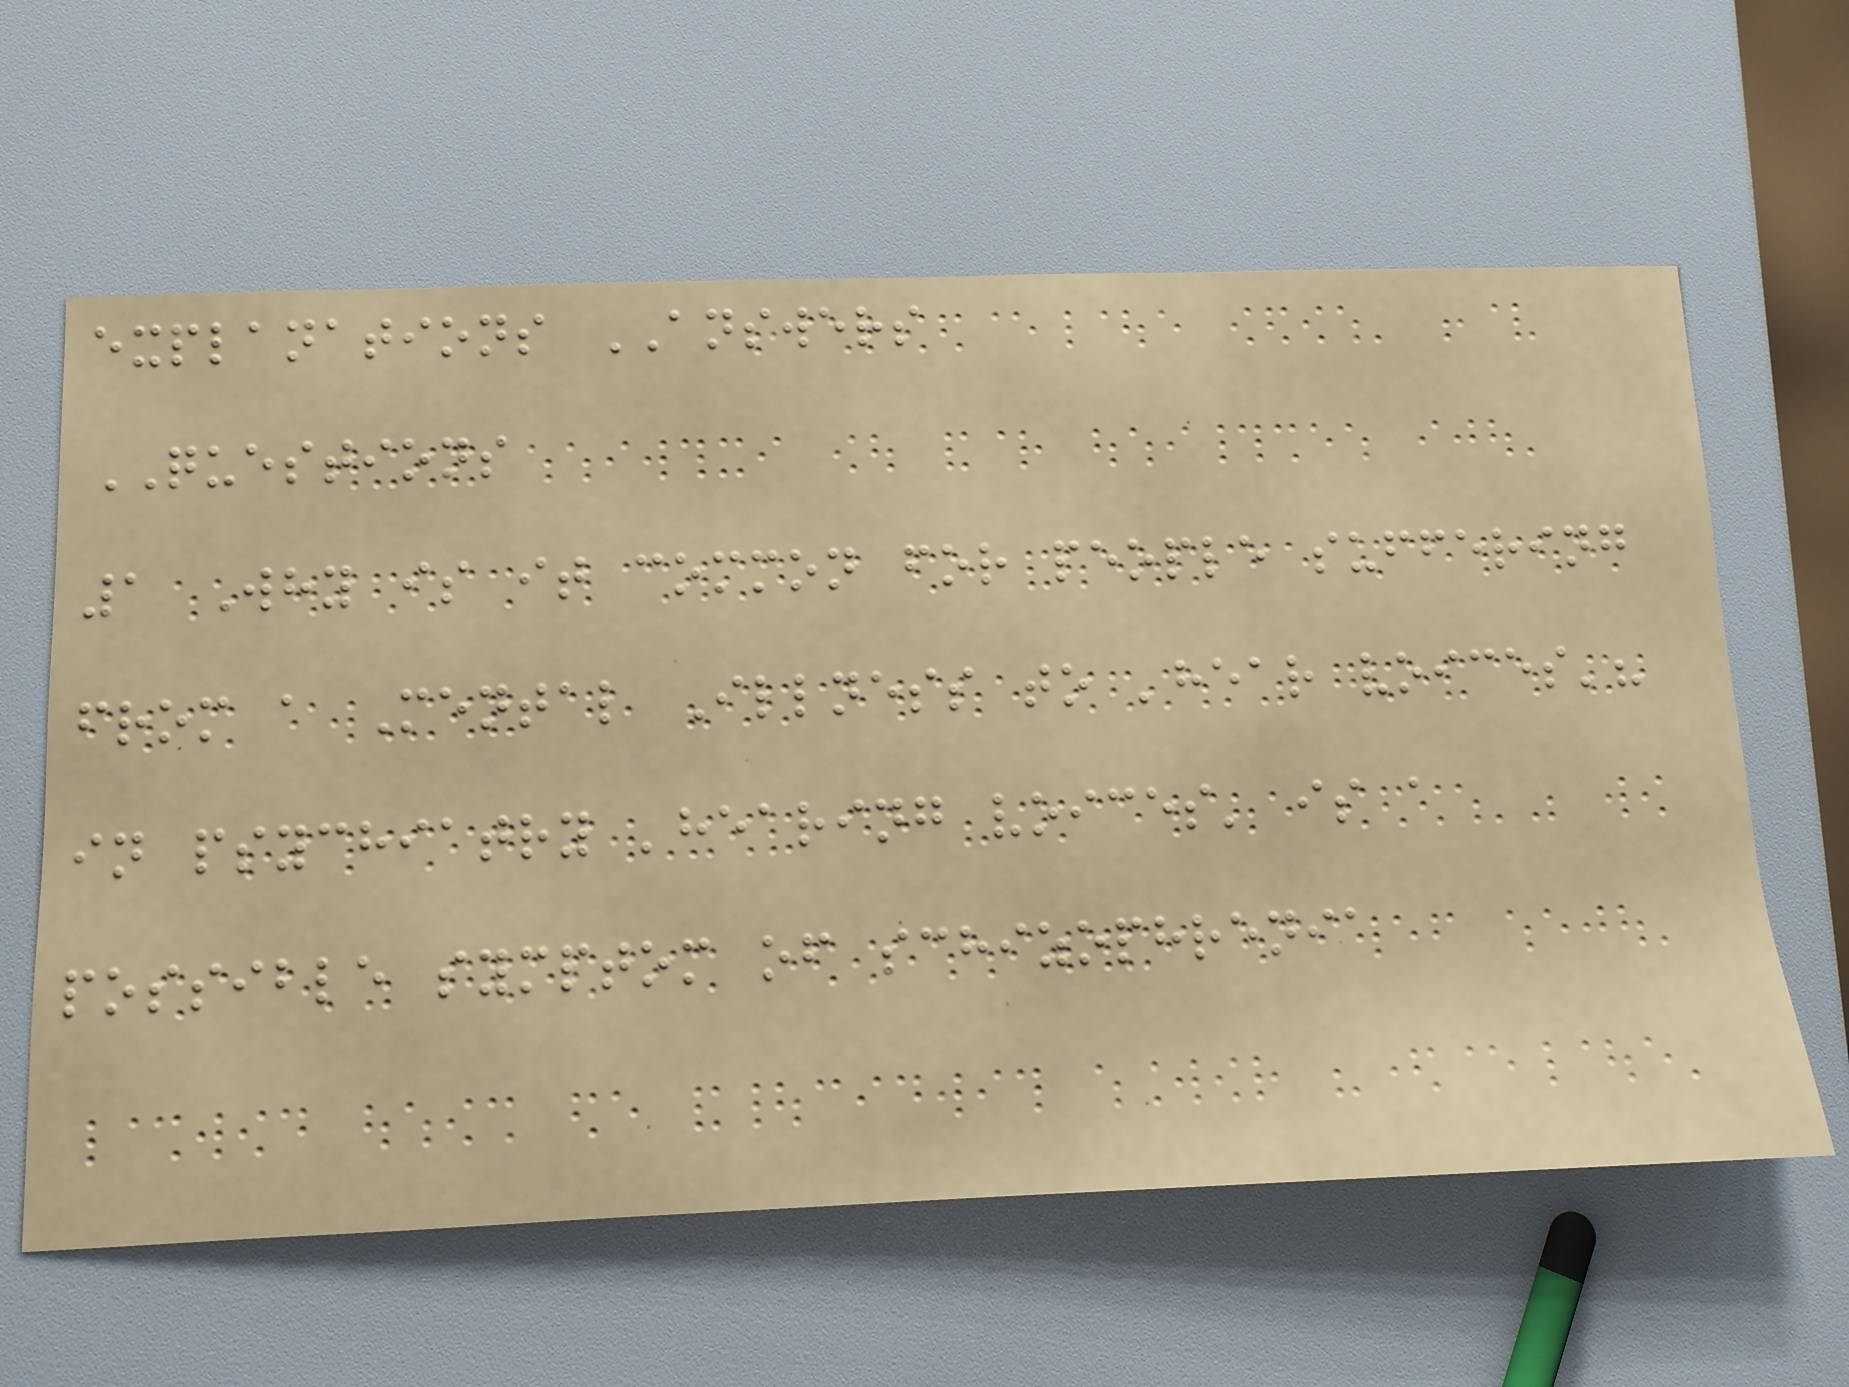explanations ANSWERS
QUESTIONS
1 Why is it common for people suffering
from a Mental Illness to 'hear voices'?
in psychiatry 'hearing voices' is a
possible symptom of schizophrenia
